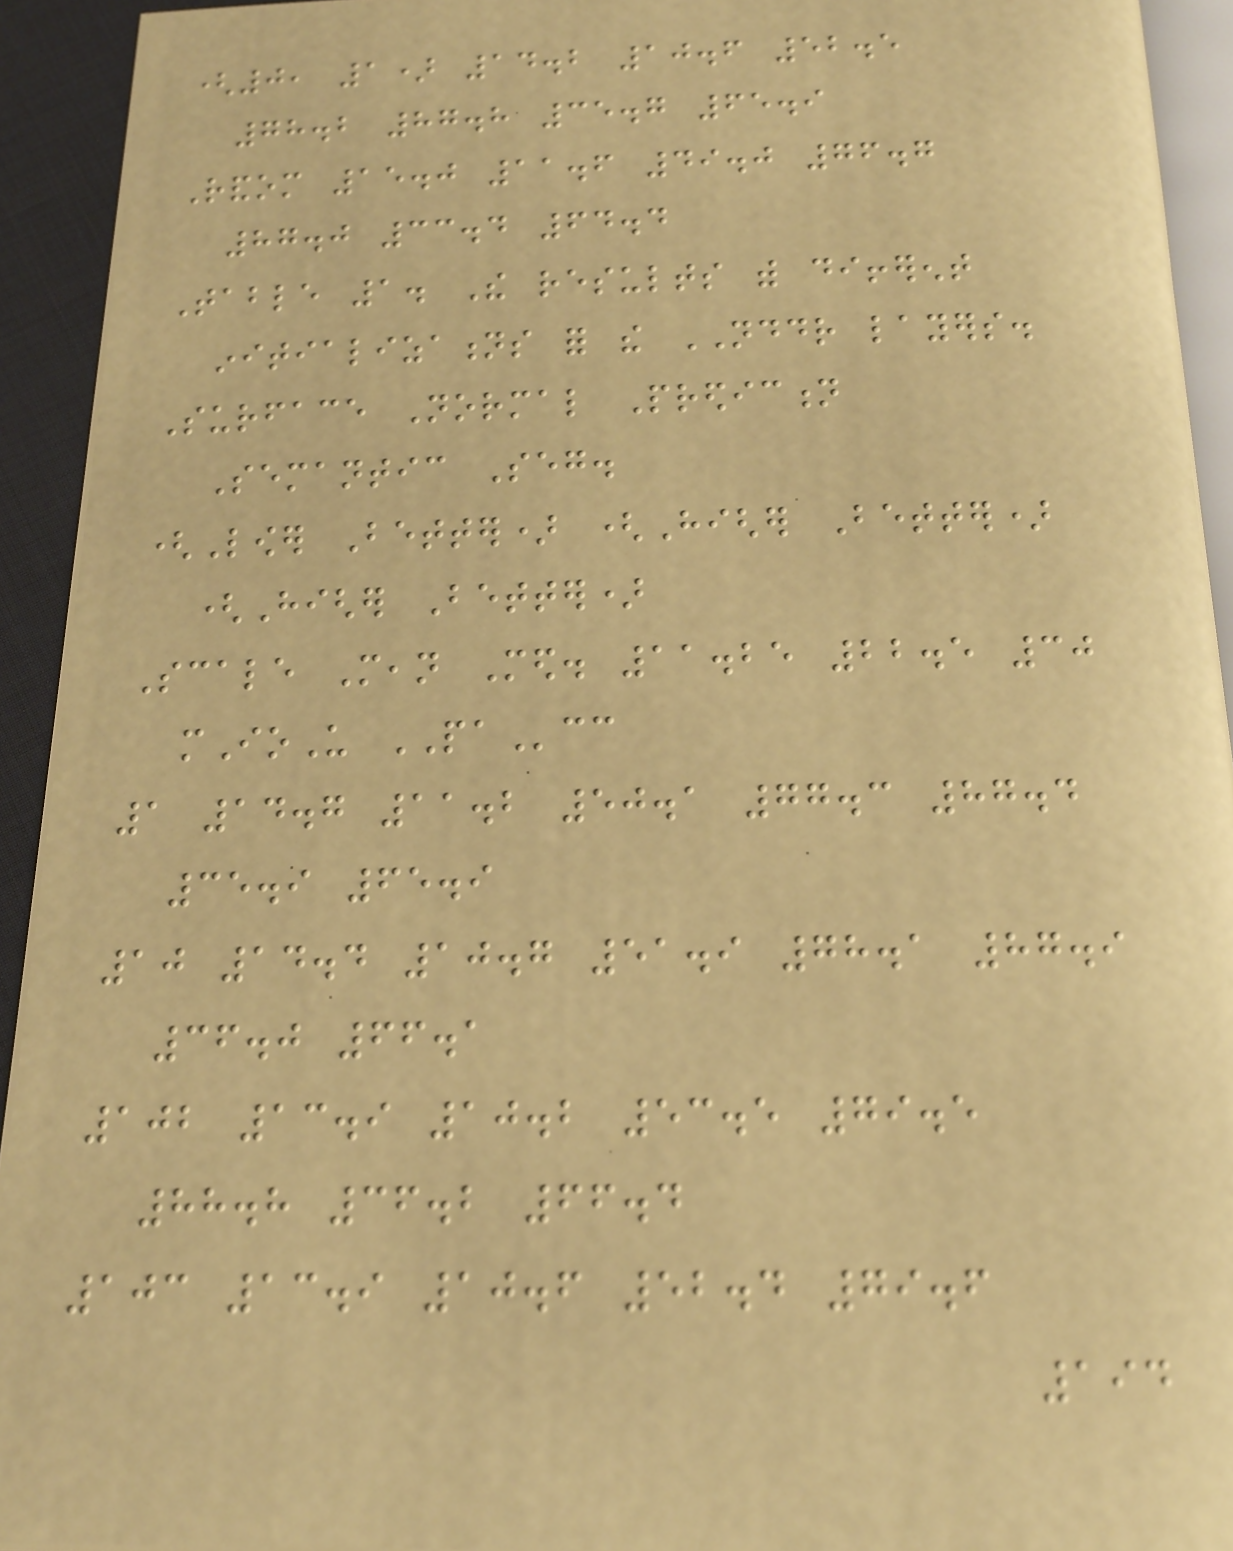(0, 1) 14.2 10.6 52.5
78.2 87.8 35.7 65.9
Random 15.0 11.6 49.0 76.7
87.0 33.4 64.4
Table 1. The results with different
initializations for the NDDR layers.
Surface Normal Prediction
Semantic Seg.
(Lower Better) (Higher Better)
(Higher Better)
Scale Mean Med. 11.25 22.5 30
mIoU PAcc
1 14.7 11.2 50.1 77.3 87.4
35.9 65.9
10 14.4 10.7 51.9 78.1 87.9
36.0 66.1
102 13.9 10.2 53.5 79.5
88.8 36.2 66.4
103 13.9 10.6 52.4 79.6
194
